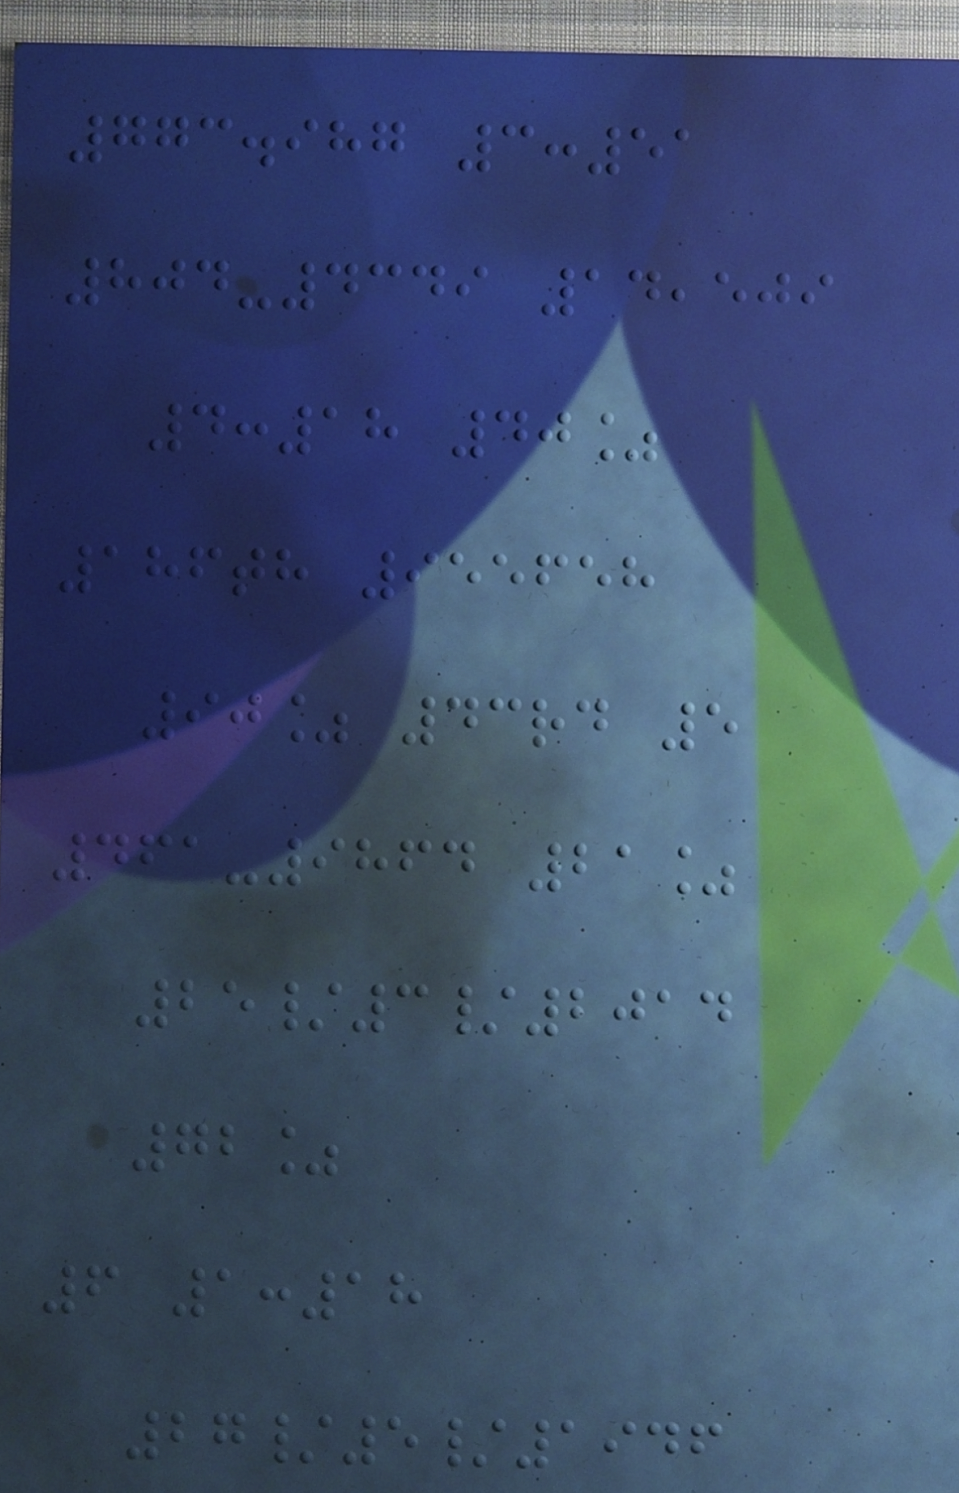773.987 3:51
804-4349 14,509
4:18 40%
186th 955658
90% 43rd 5
461-9864 21%
25/3/2014
72%
6 1:18
27/5/1946
